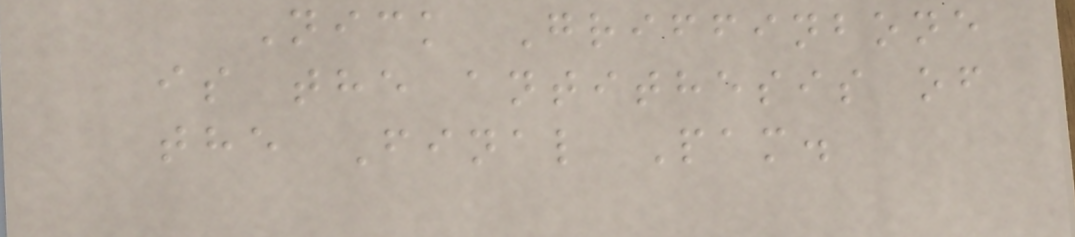Nick Griffinbone
is the antithesis of
the Final Pam.
